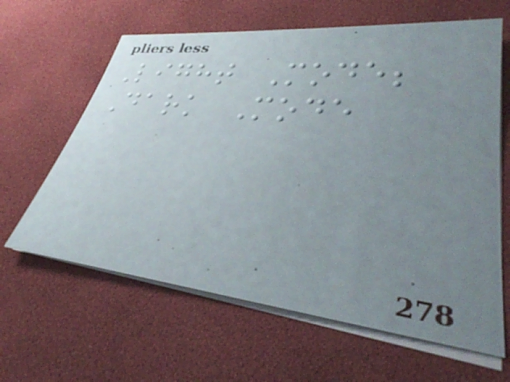Light Mode;
Dark Mode
